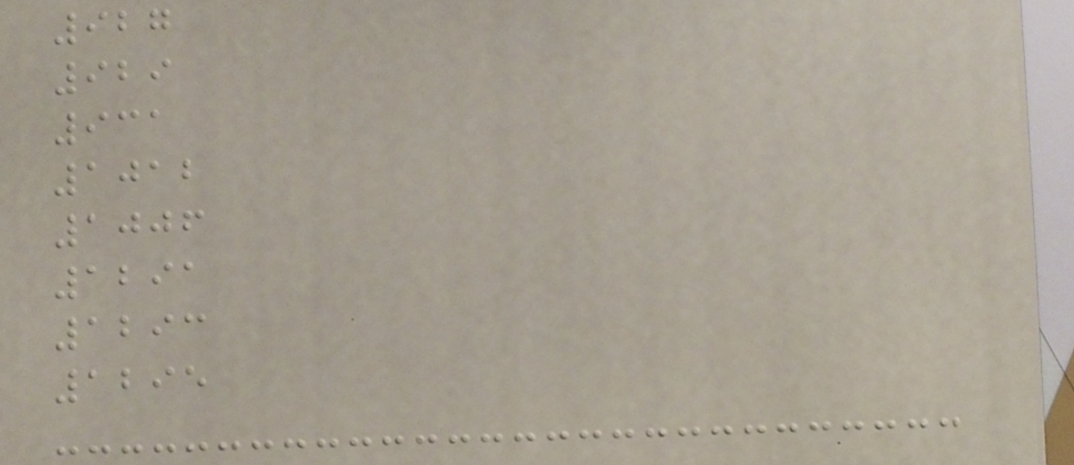927
929
931
1012
1006
1291
1293
1295
